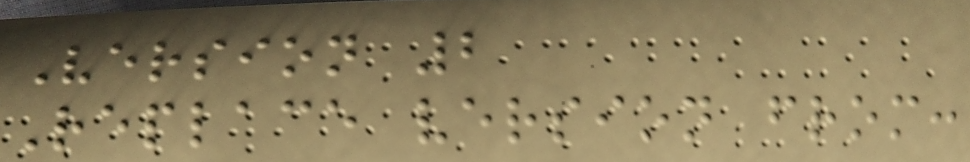Version 2
Replace version from:
